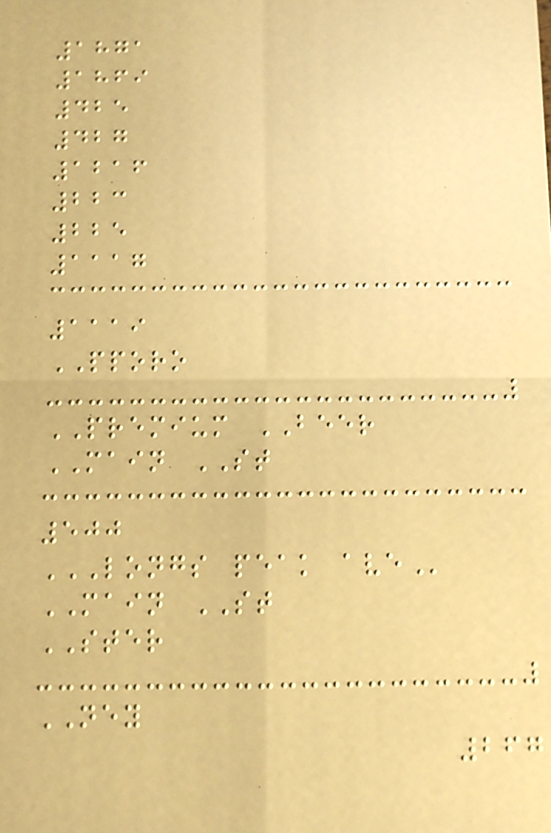1871
1869
425
427
1216
223
225
1117
1119
PPORO
PREMIUM BEER
MAIN ST
500
LONGS PEAK AVE
MAIN ST
STER
NEY
267
